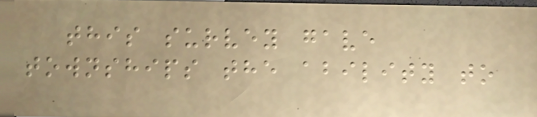this survey gave
townships the ability to
